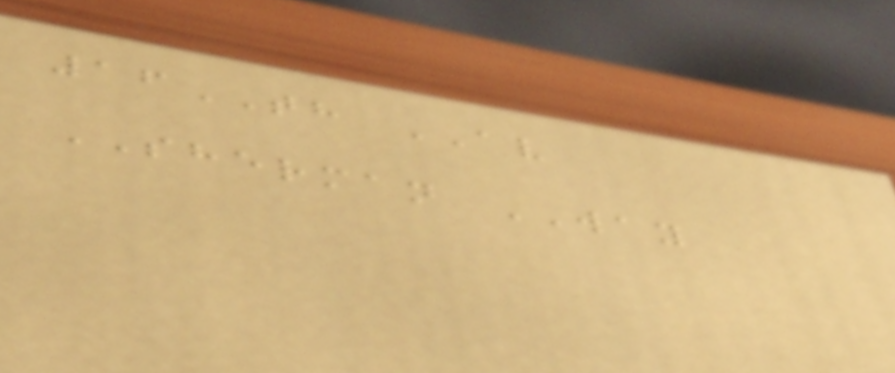16TH AV
SHERMAN WAY
